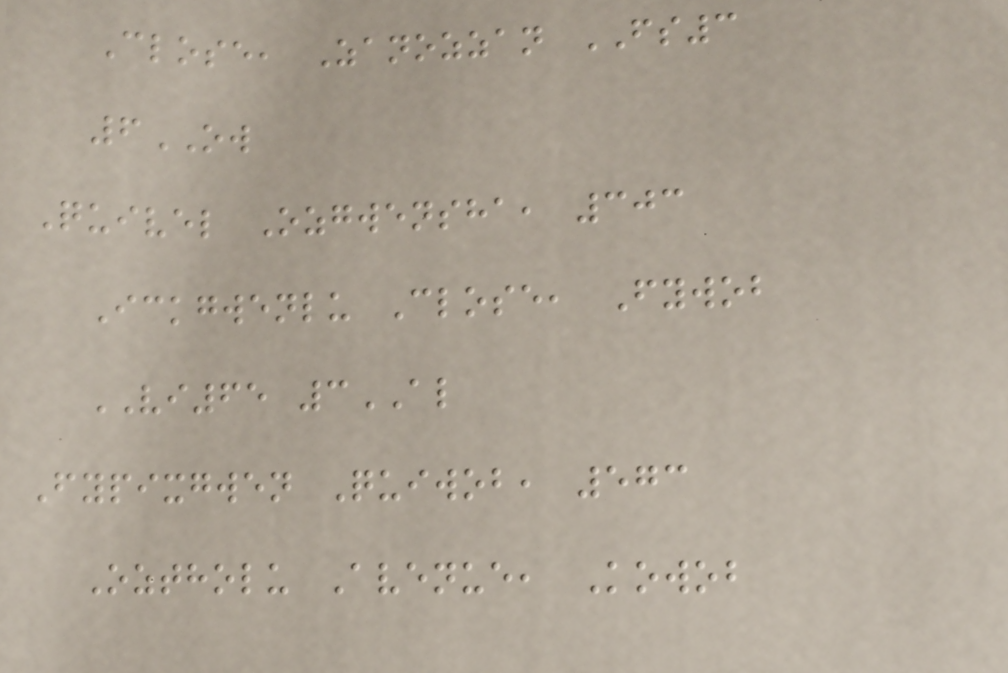Close, Zanozzan FS3
6OW
Quivel Ozgwensha, 303
Ickgwenlu Close, Fywob
VI65 3AL
Fypixgwen Quiwob, 573
Oztholu Avenue, Kowob
